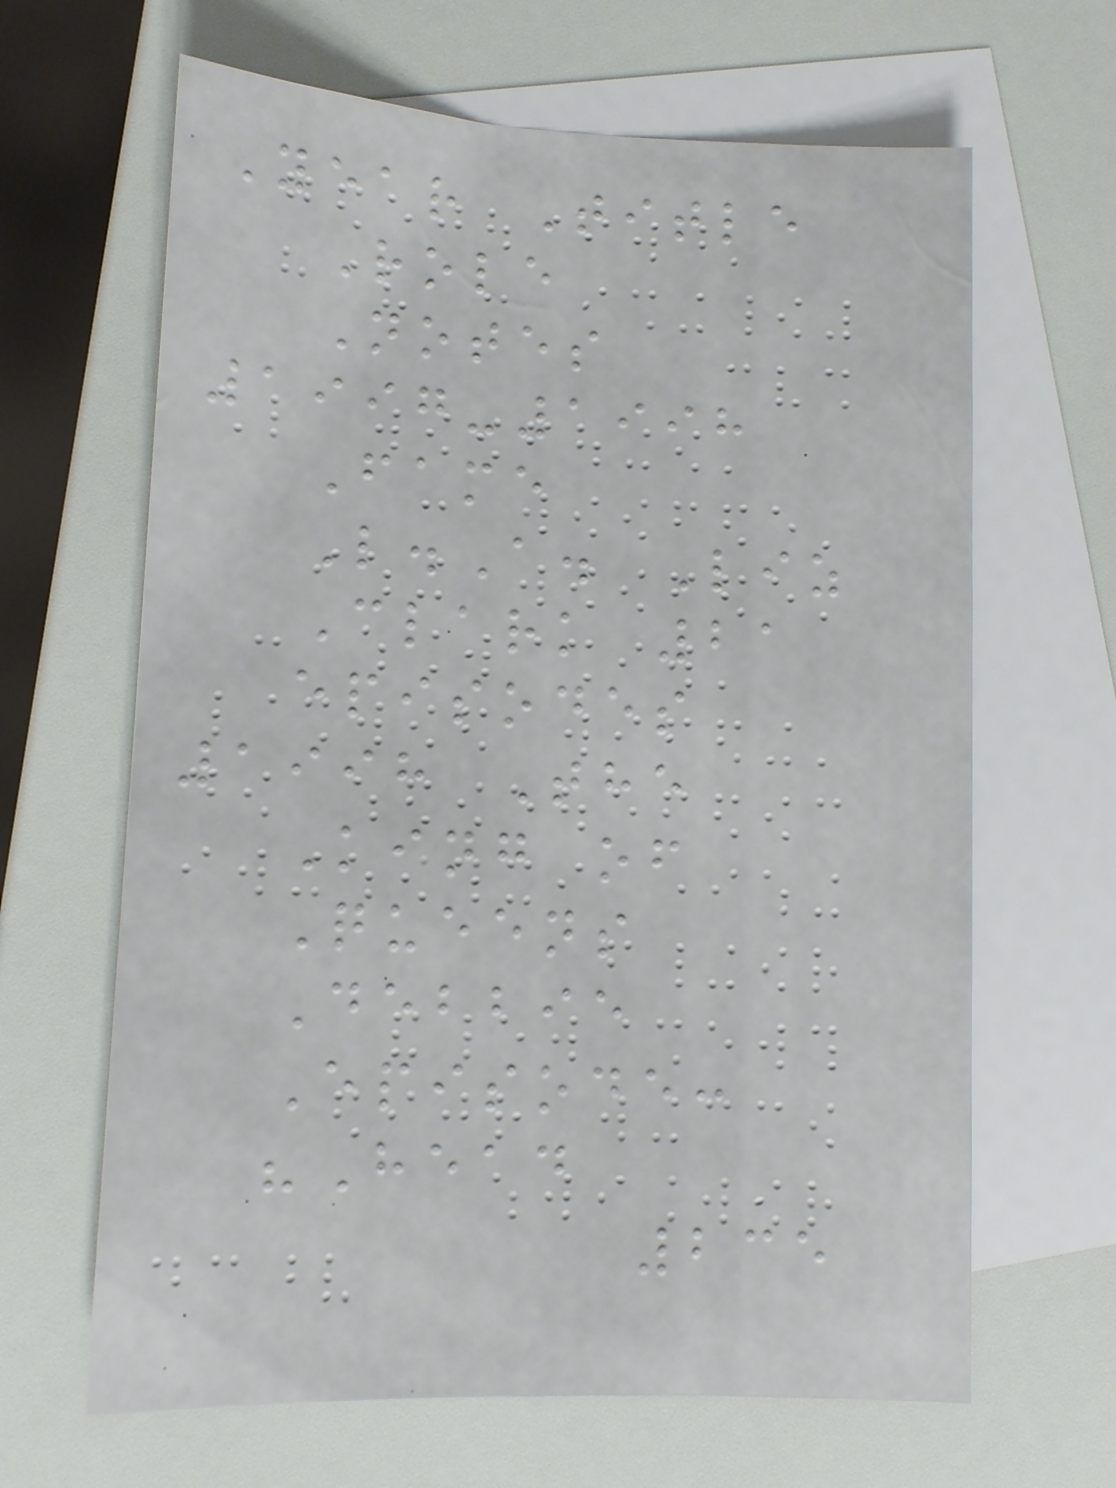Year Title
Role
Notes
1997-1998
Fame
L.A. Liz
Clark 21
episodes
1998 The
King of
Queens
Debbie
Episode:
"Head
235
